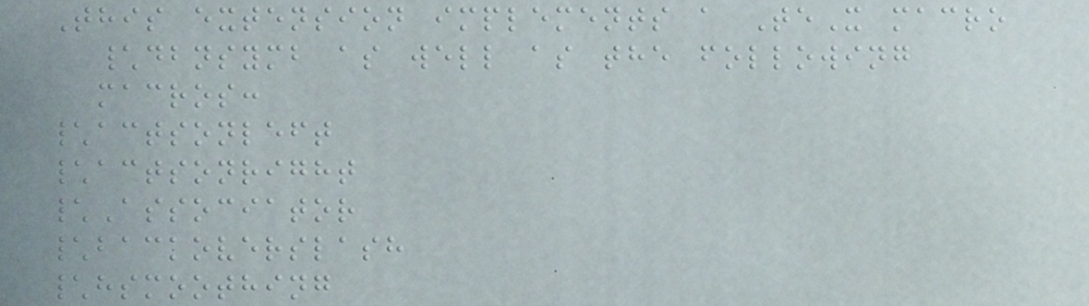This extension implements a TeX macro
\dbnsymb as well as the following
macros:
\actsonleft
\actsonright
\Associator
\backoverslash
\hsmoothing
